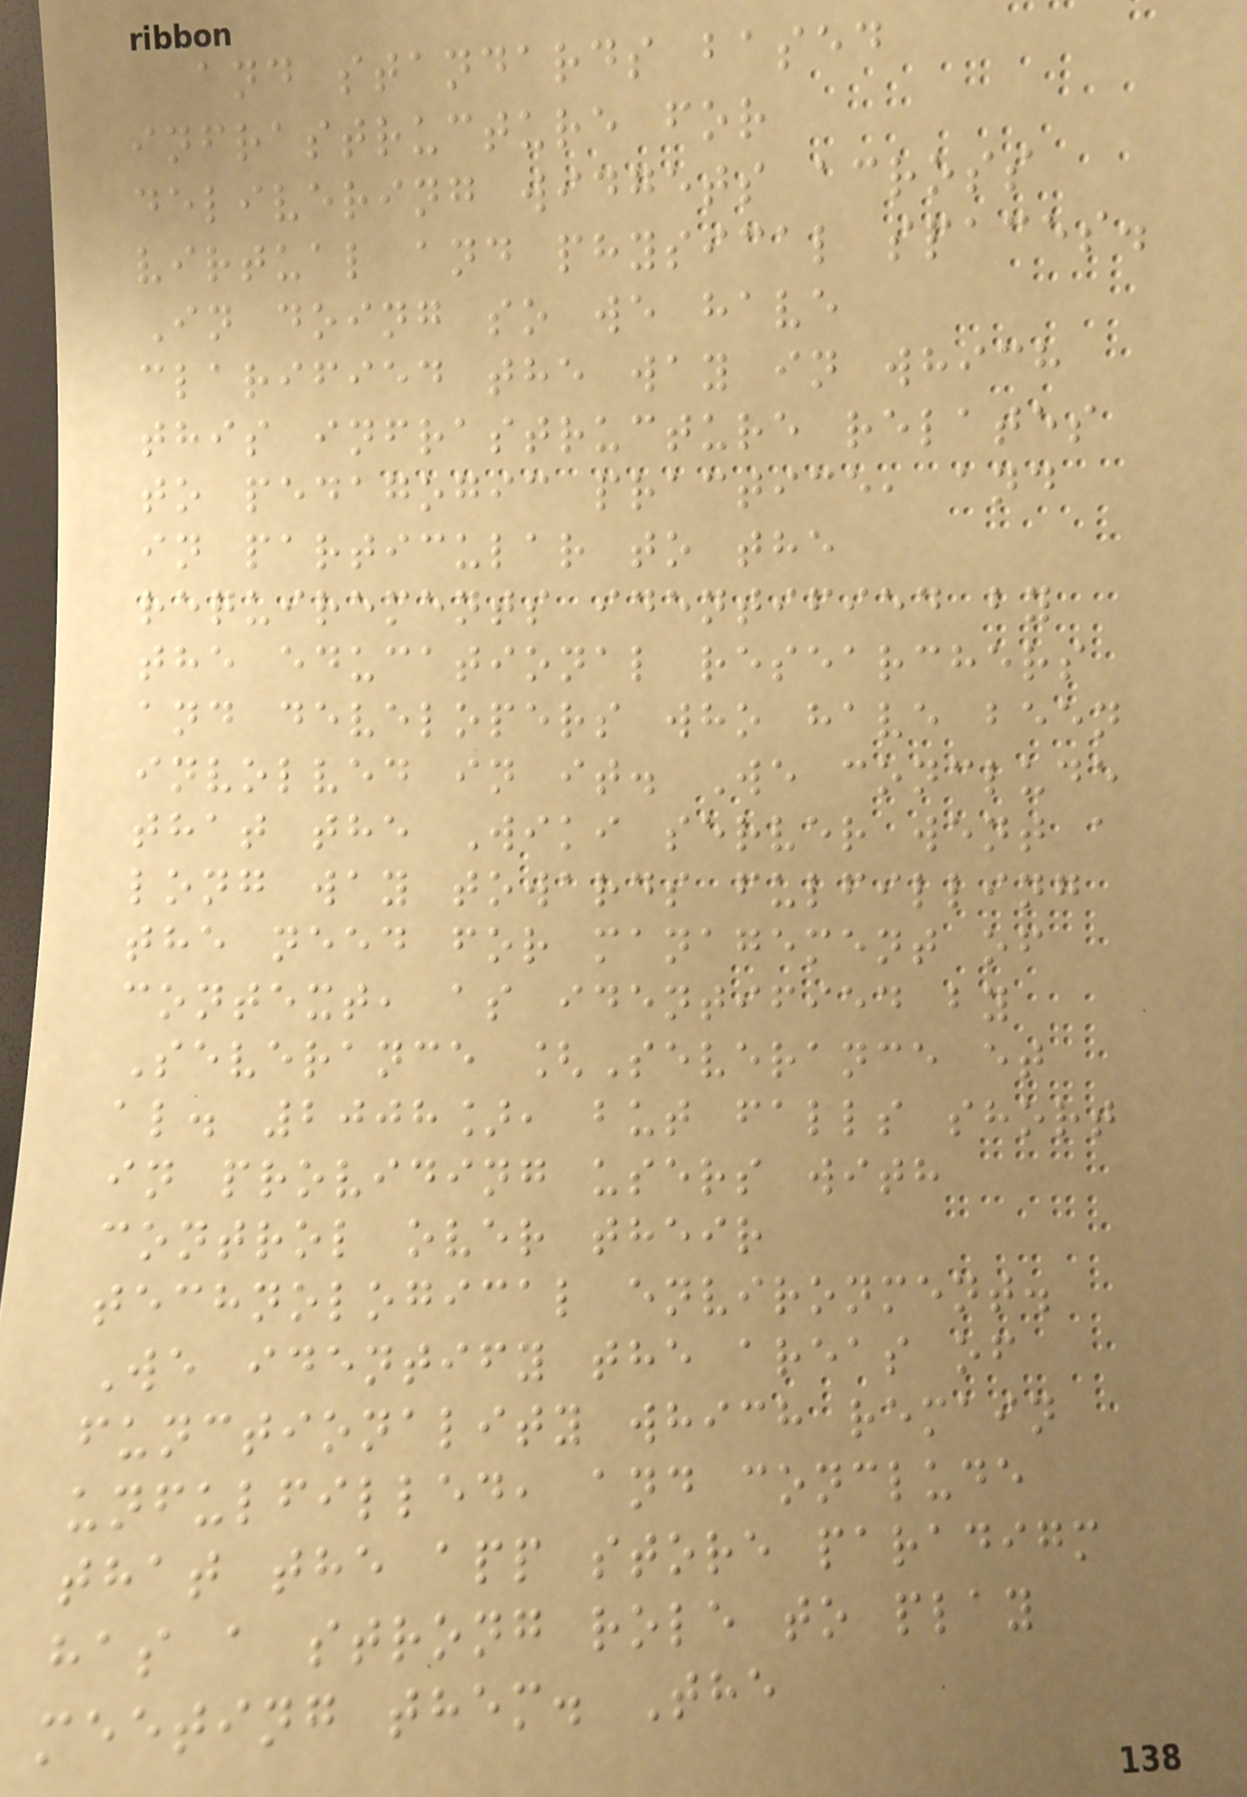and standards based
infrastructure for
delivering widgets across
virtual and physical spaces.
In doing so we have
clarified the way in which
this infrastructure relates
to pedagogic practice, and
in particular to the
requirements identified by
the educational researchers
and developers who have been
involved in it. We conclude
that the Wiki server went a
long way towards fulfilling
the need for management of
context, as identified by
Severance [Severance et
al. 2008], but falls short
in providing users with
control over their
technological environment.
We identify the areas of
functionality which remain
unfulfilled, and conclude
that the app store paradigm
has a strong role to play
meeting them. The
